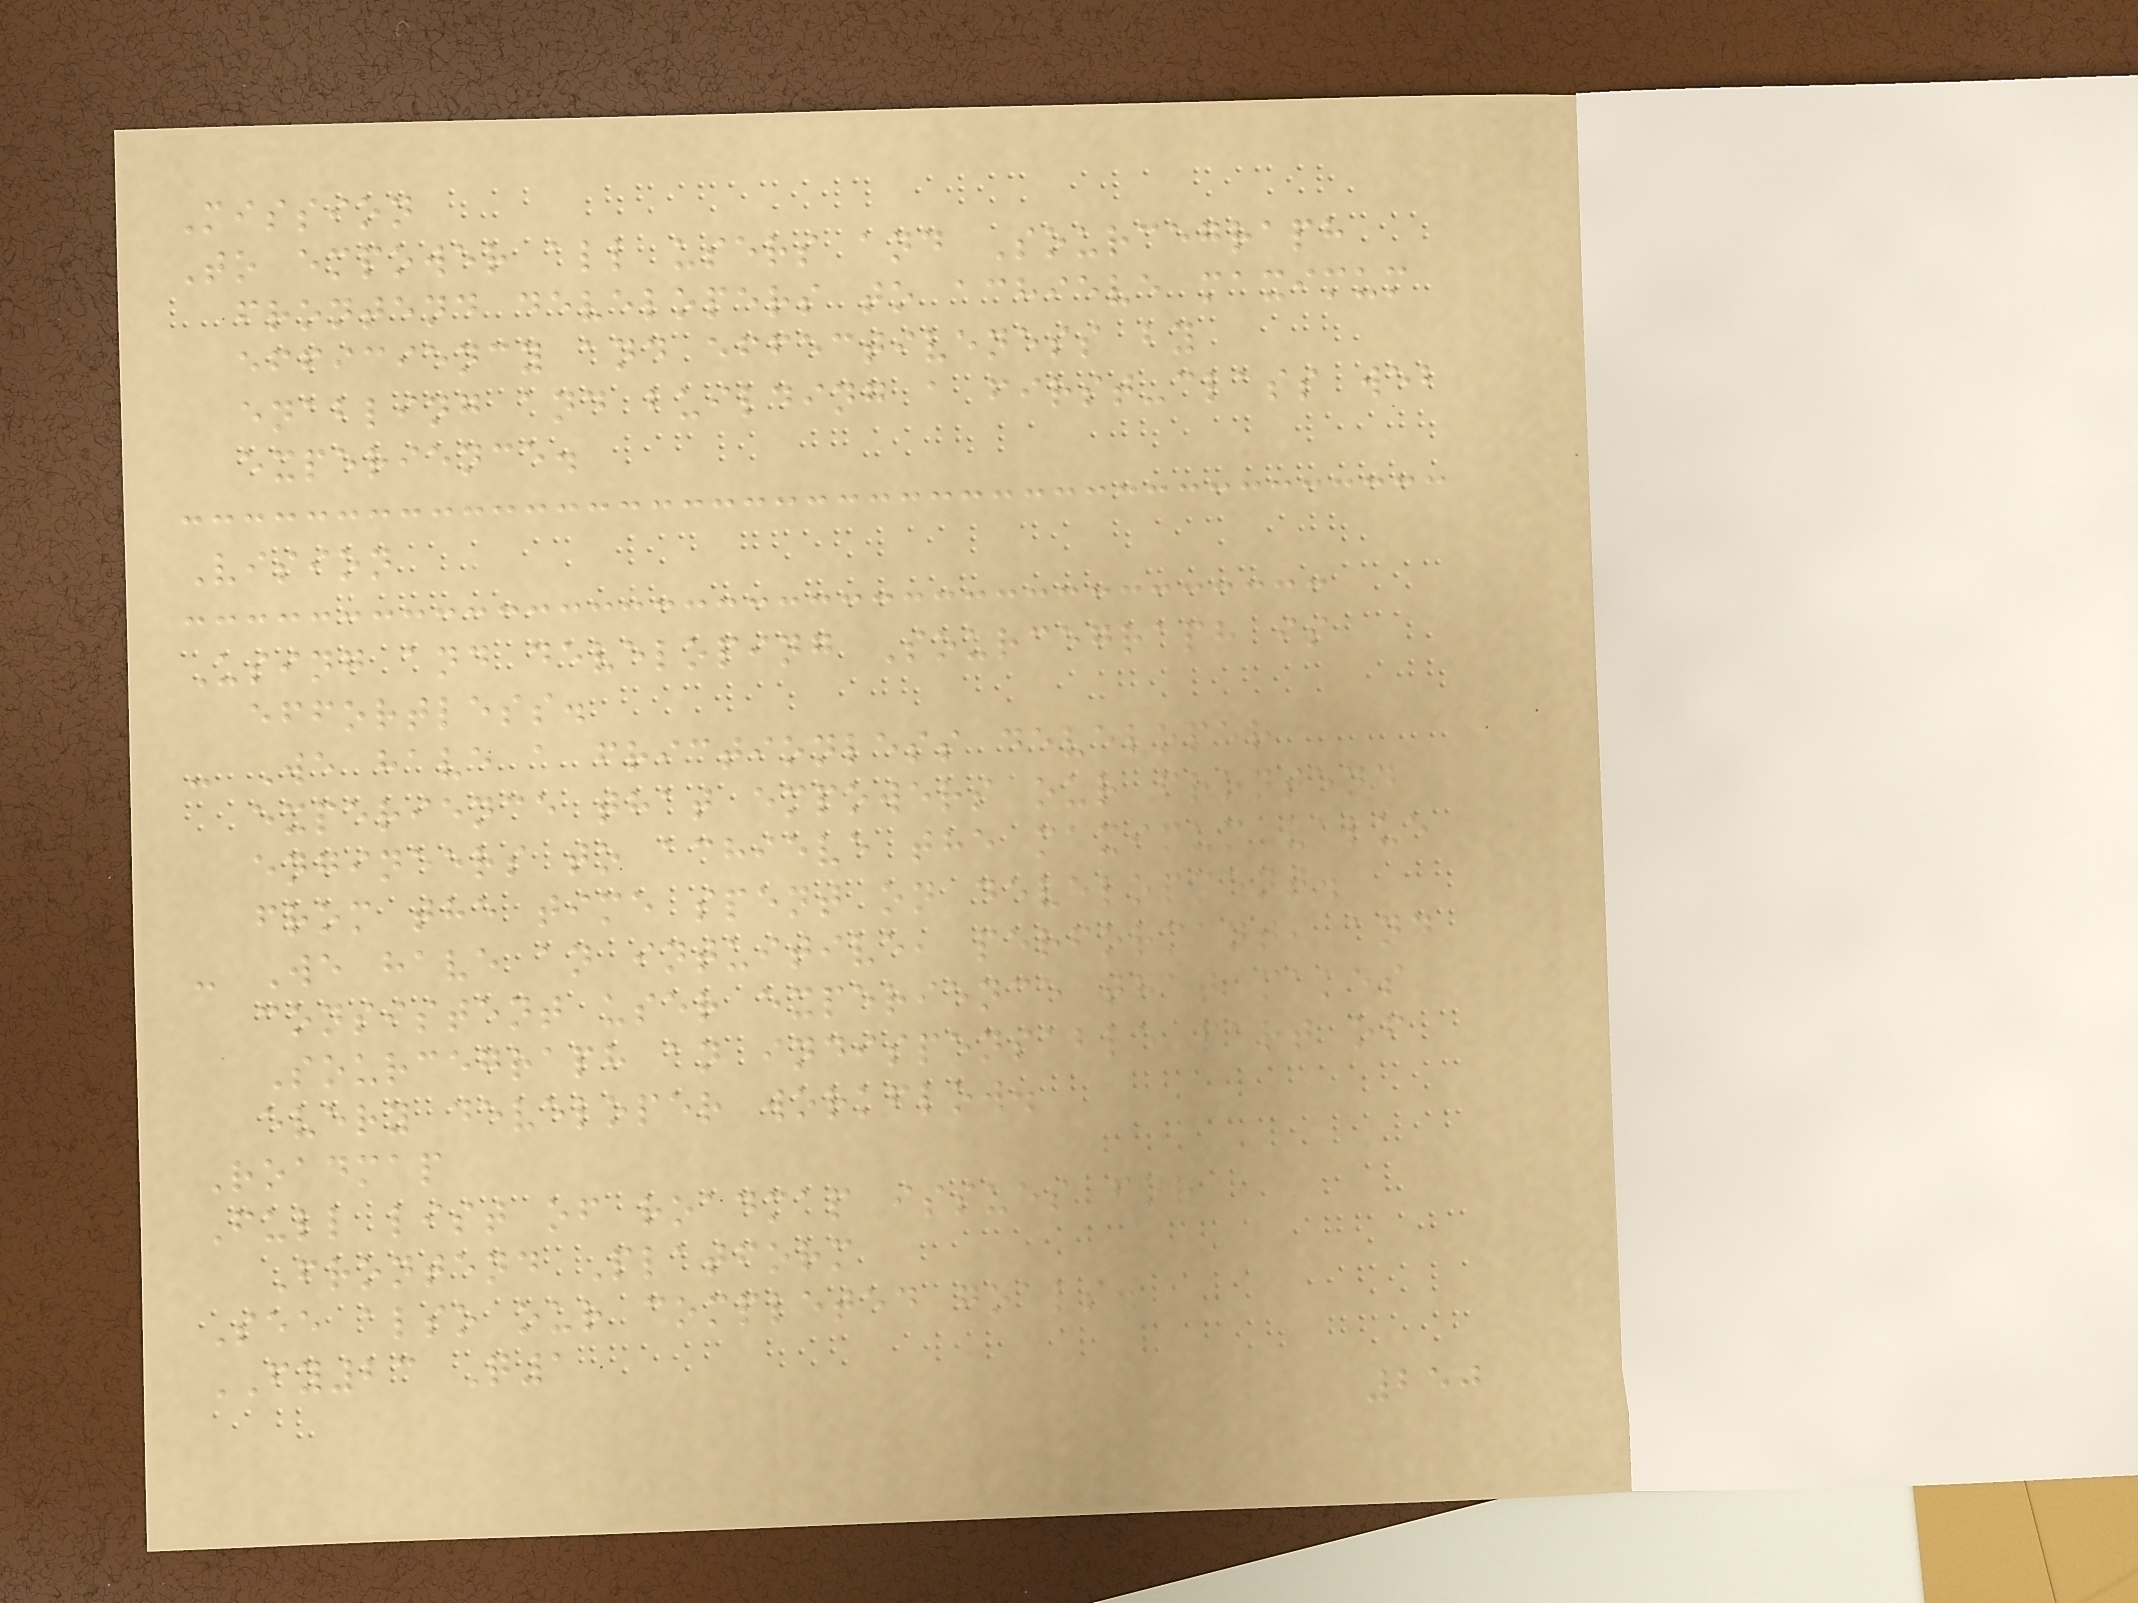Mission
To empower all users and Sourcegraph
frontend developers to achieve maximum
efficiency and effectiveness by
enabling and building a first-class web
experience.
Vision
Using and developing Sourcegraph is
effortless.
- We have a frictionless developer
experience that empowers our frontend
engineers to achieve the maximum value
from the time spent on development.
- We have an intuitive, performant, and
consistent user experience that makes
Sourcegraph an indispensable part of
every developer workflow.
Roadmap
Full list of roadmap issues for
Frontend Platform
See also our completed goals.
FY23 Q1
250
